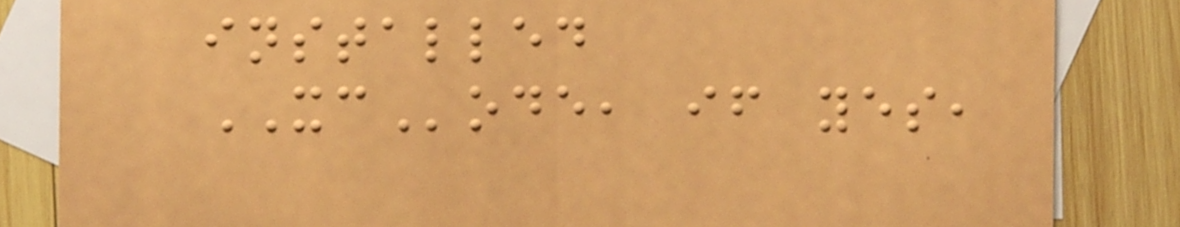installed
XCode, if yes,
